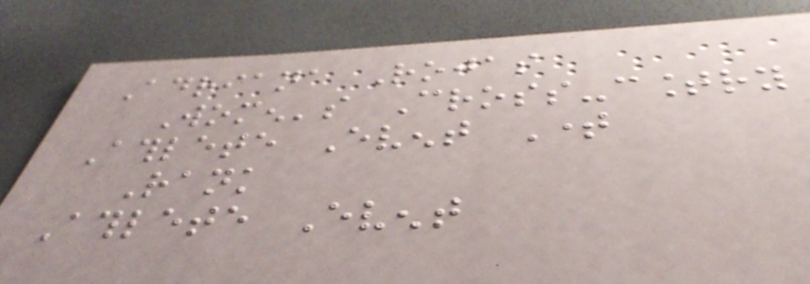Adriana Rojas
Women's Cross-country
Athlete Event Time
Rank
Athlete Event
